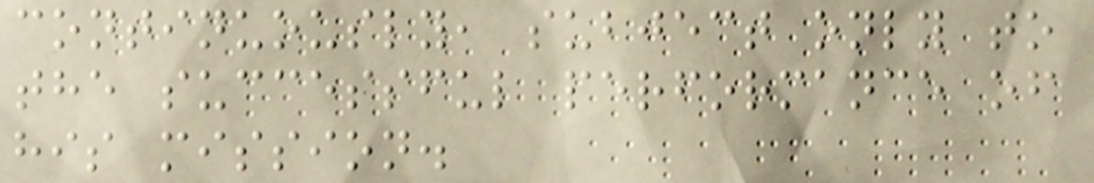continuously, subject only to
the successful performance of
his mission.
